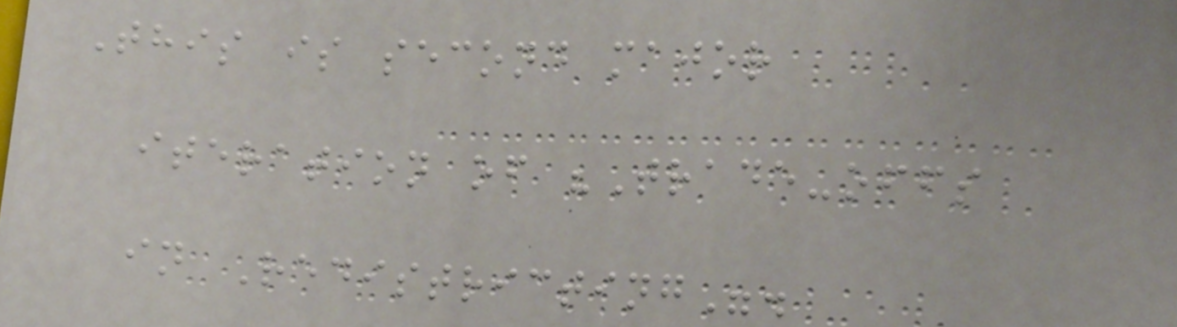This is second major
iteration of "Trade-offs
in Redistricting".
